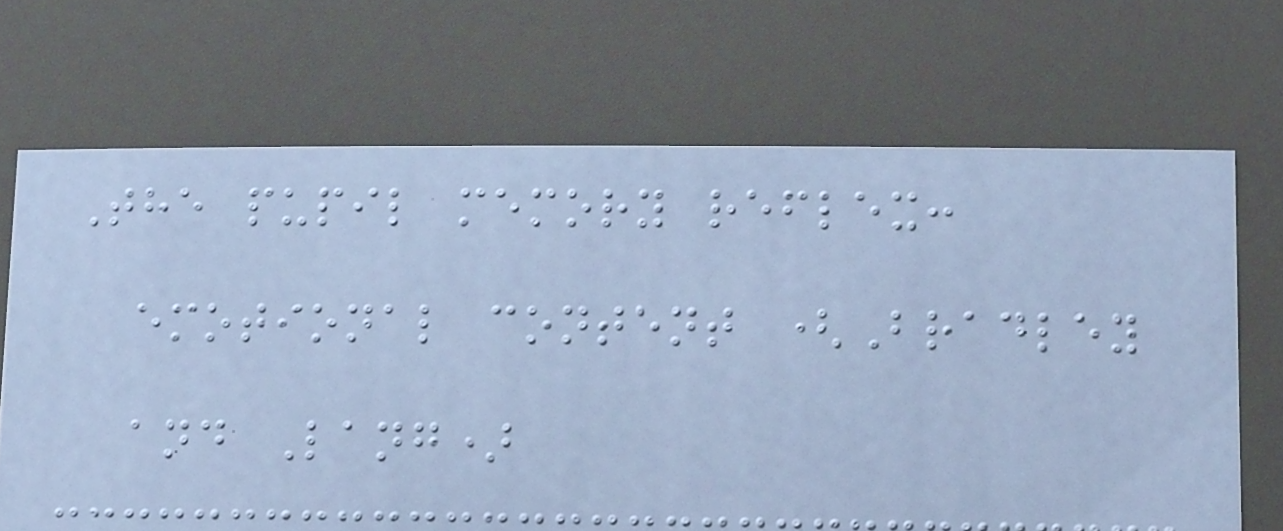The pupil memory reflex:
emotional content (Bradley
and Lang)
